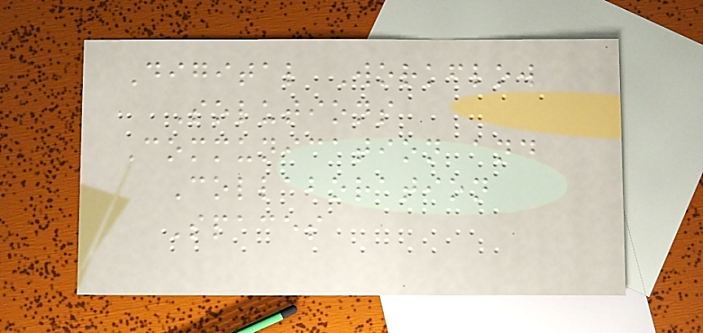Digital Workflow
Solutions
Communication and
Collaboration
Spaces
